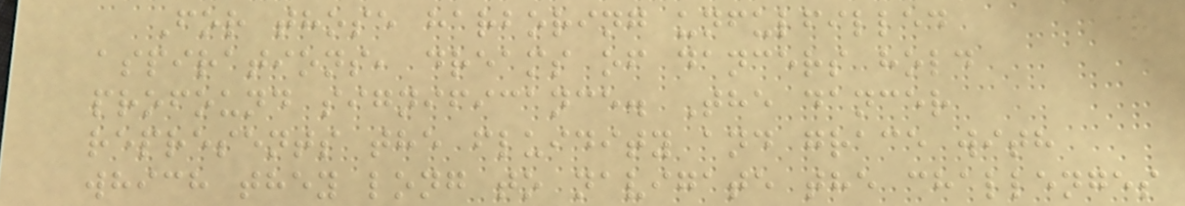For those harboring unfulfilled
aspirations, dreams of dancers hold
profound significance. The dancer
represents the fluidity and grace with
which they long to navigate the challenges
